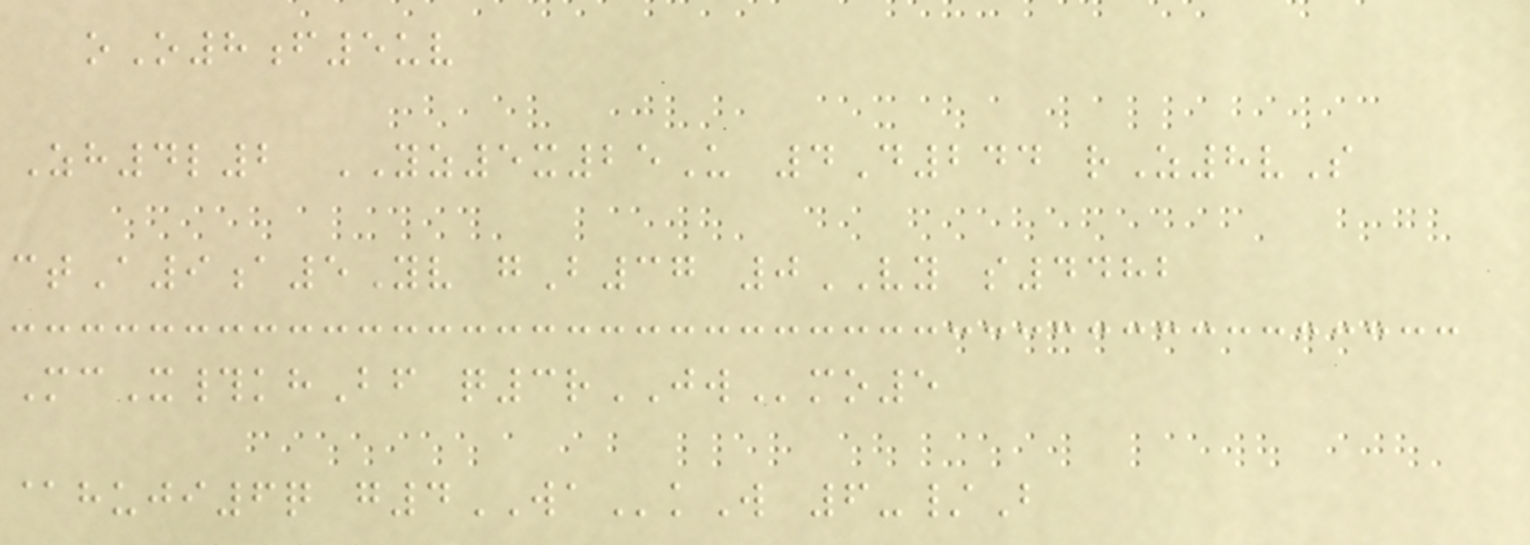oO8f5uv
Zh4l2 YZ5x25U 4D244 rZ8vS
ctA9a5Yv gB37 0VY s4482
McX#khBf q3rJWmo5
@huji6q g4WAkW 6-/B
